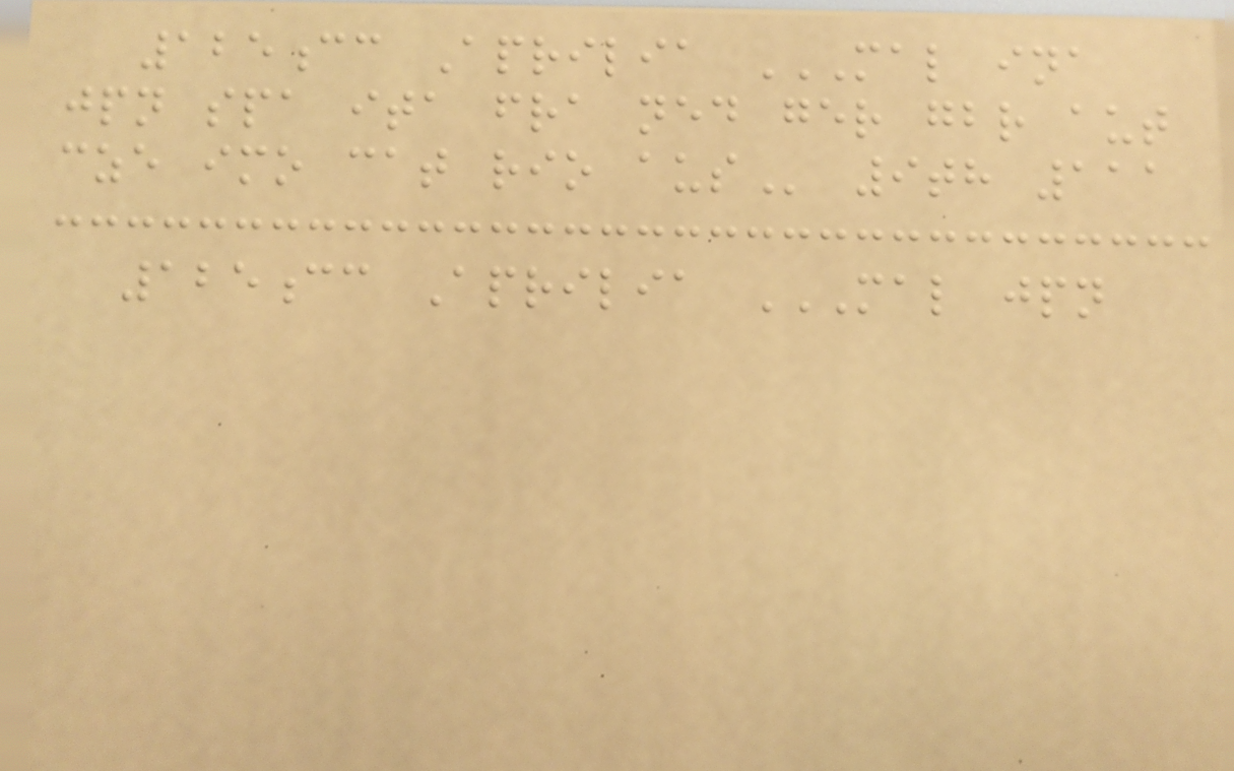125cc Aprilia MAL INA
JPN SPA ITA FRA NED GER GBR AUT
CZE IMO CAT RIO AUS 9th 111
125cc Aprilia MAL JPN
